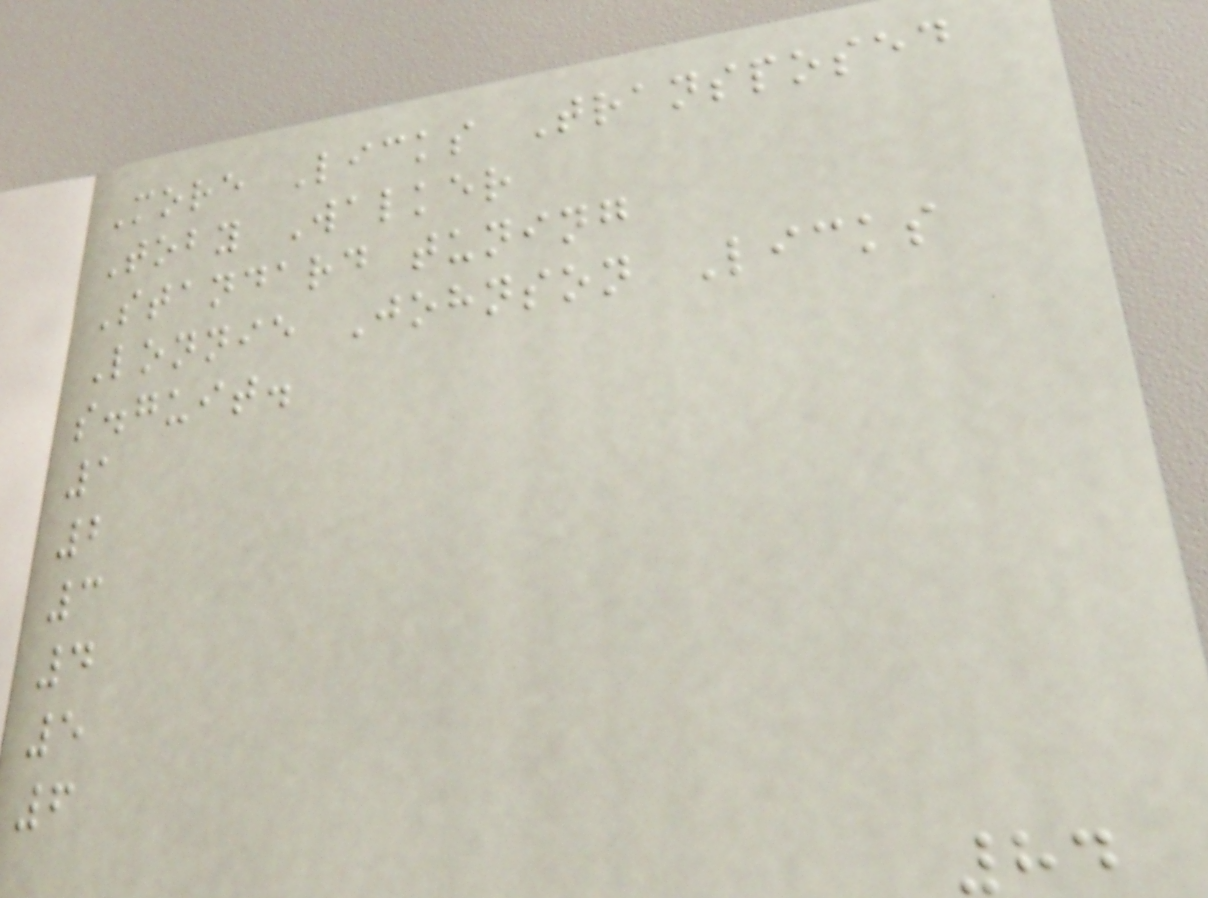More Licks Transposed
Toby Walker
Standard tuning
Lonnie Johnson Licks
s.guit.
1
2
3
4
5
6
84
